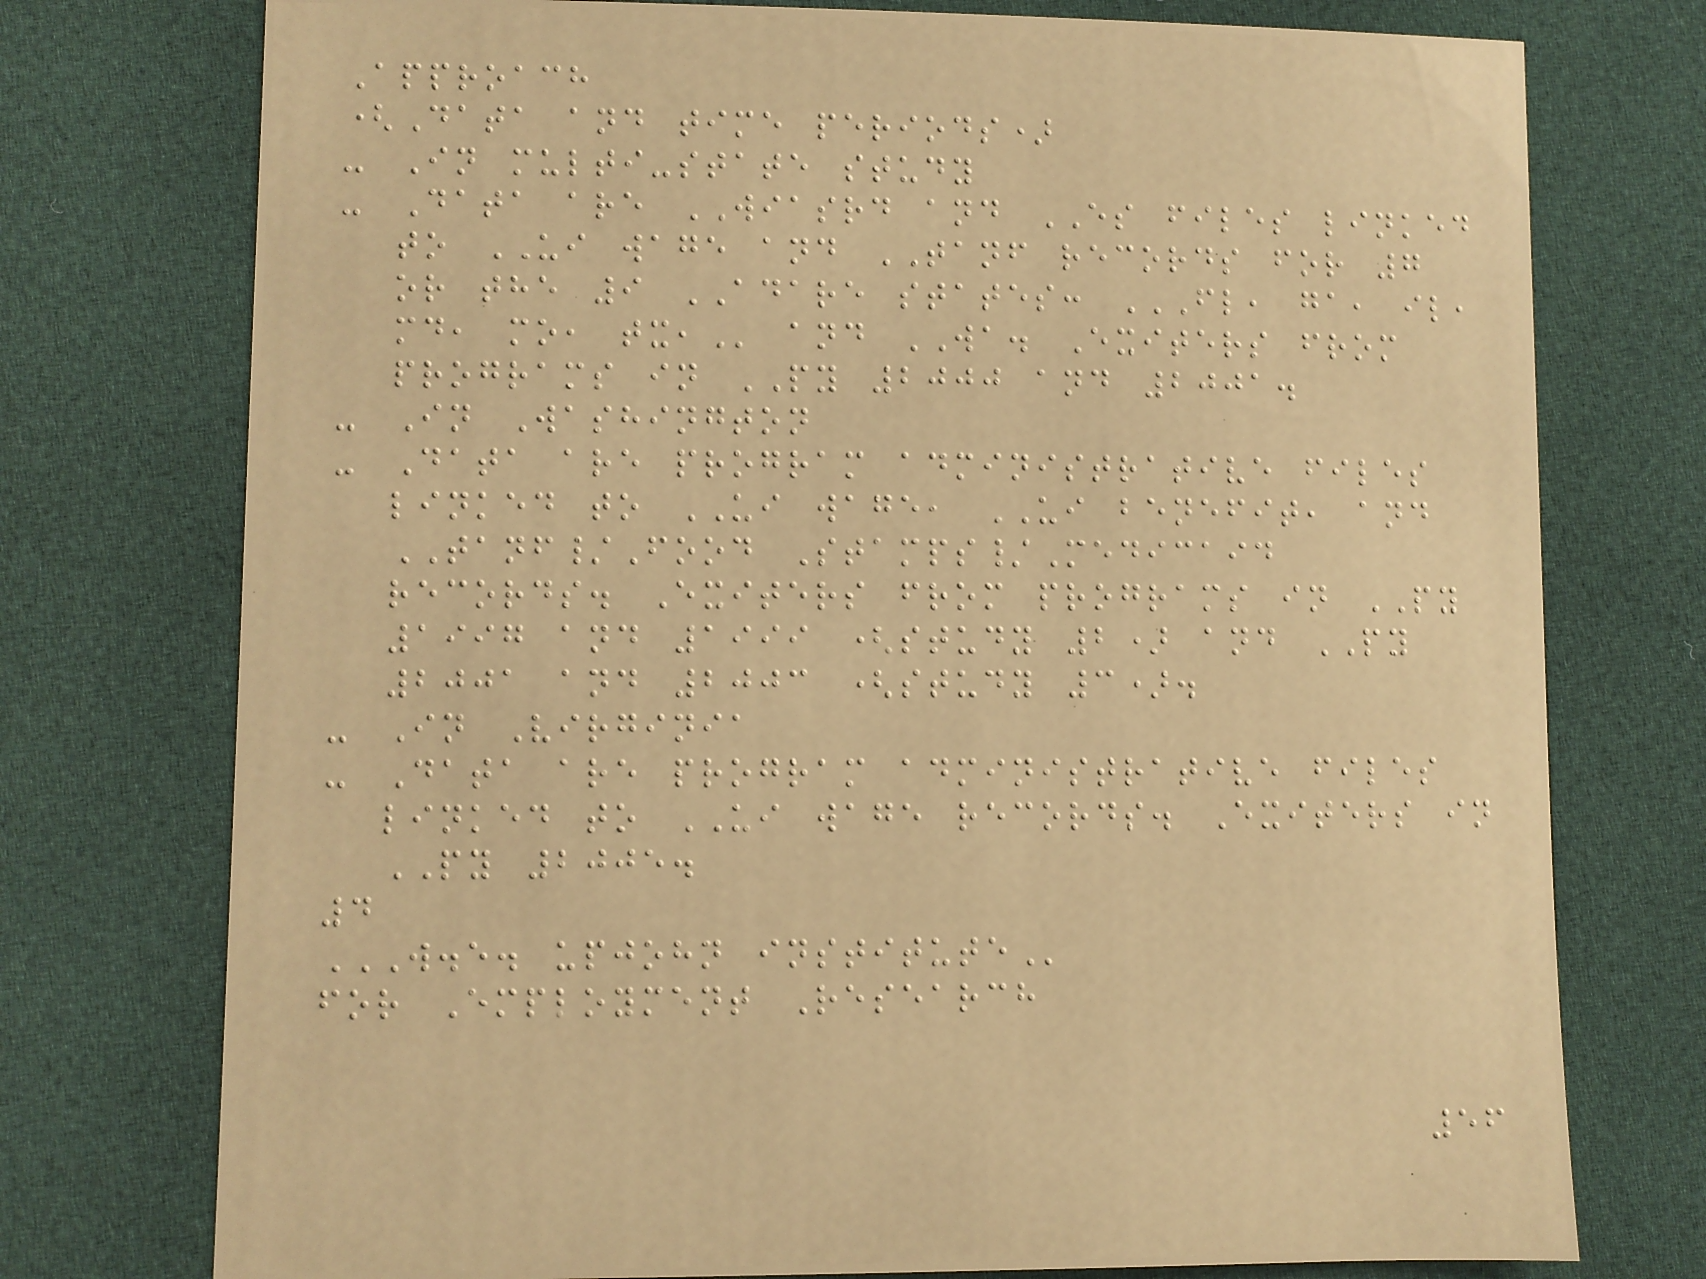Approach
(Data and time periods)
- In multi-state study
- Data are WIASRD and ES files linked
to UI wage and TANF records for 7
or the 9 ADARE states: FL, GA, IL,
MD, MO, TX, and WA. Exiters from
programs in PY 2000 and 2001.
- In Washington
- Data are program administrative files
linked to UI wage, UI benefit, and
TANF/Food Stamps/Medicaid
records. Exiters from programs in PY
1997 and 1999 (study 2) and PY
2001 and 2003 (study 3).
- In Virginia
- Data are program administrative files
linked to UI wage records. Exiters in
PY 2005.
4
W.E. UPJOHN INSTITUTE
for Employment Research
56
